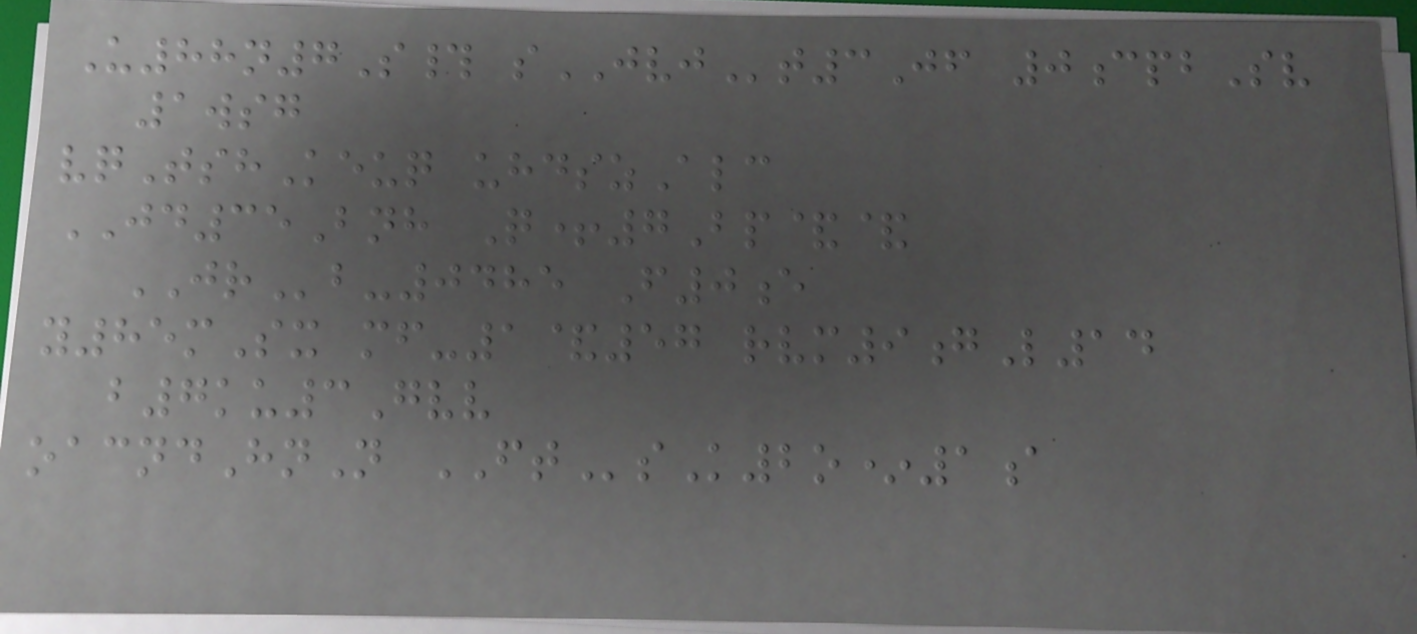U88n7S# sJVJt3Jf 0cpbSv
1wsg
vqTshKeuq uhdszAlc
JD35Bnh Q+7Bp&&
JRb-0485 F0e
y85mSx mf-1&57 rvm9gL14
b7ku3Gvv
oacndHnN FTsK2o*1a
